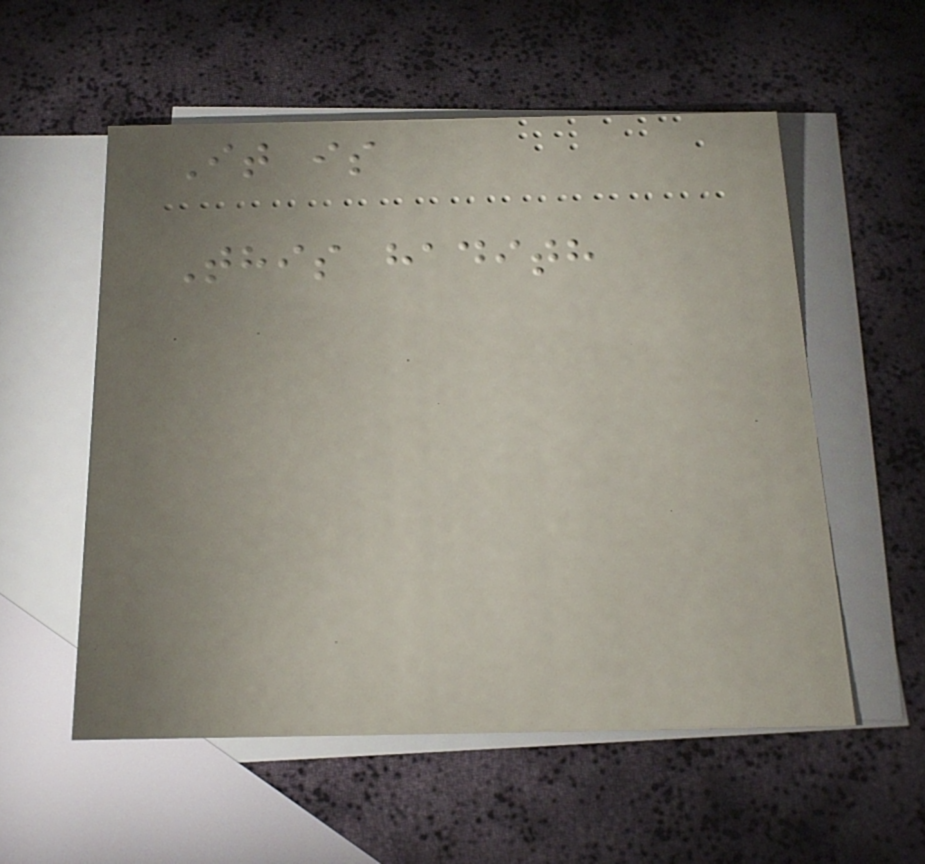It is
This hadith
